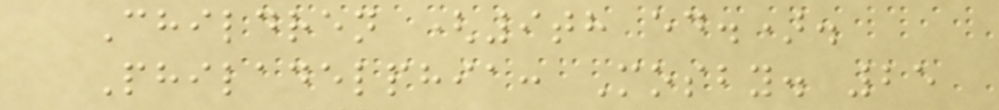Children (9th ed.).
Philadelphia: Mosby. 25
